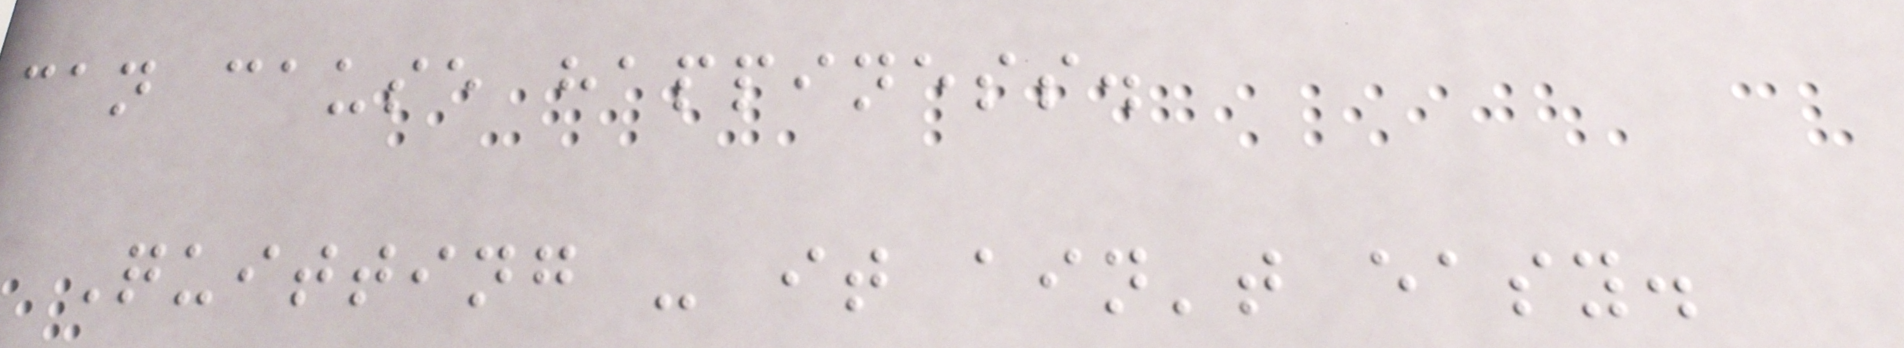can cause happiness.
Quitting - it ain't easy.
